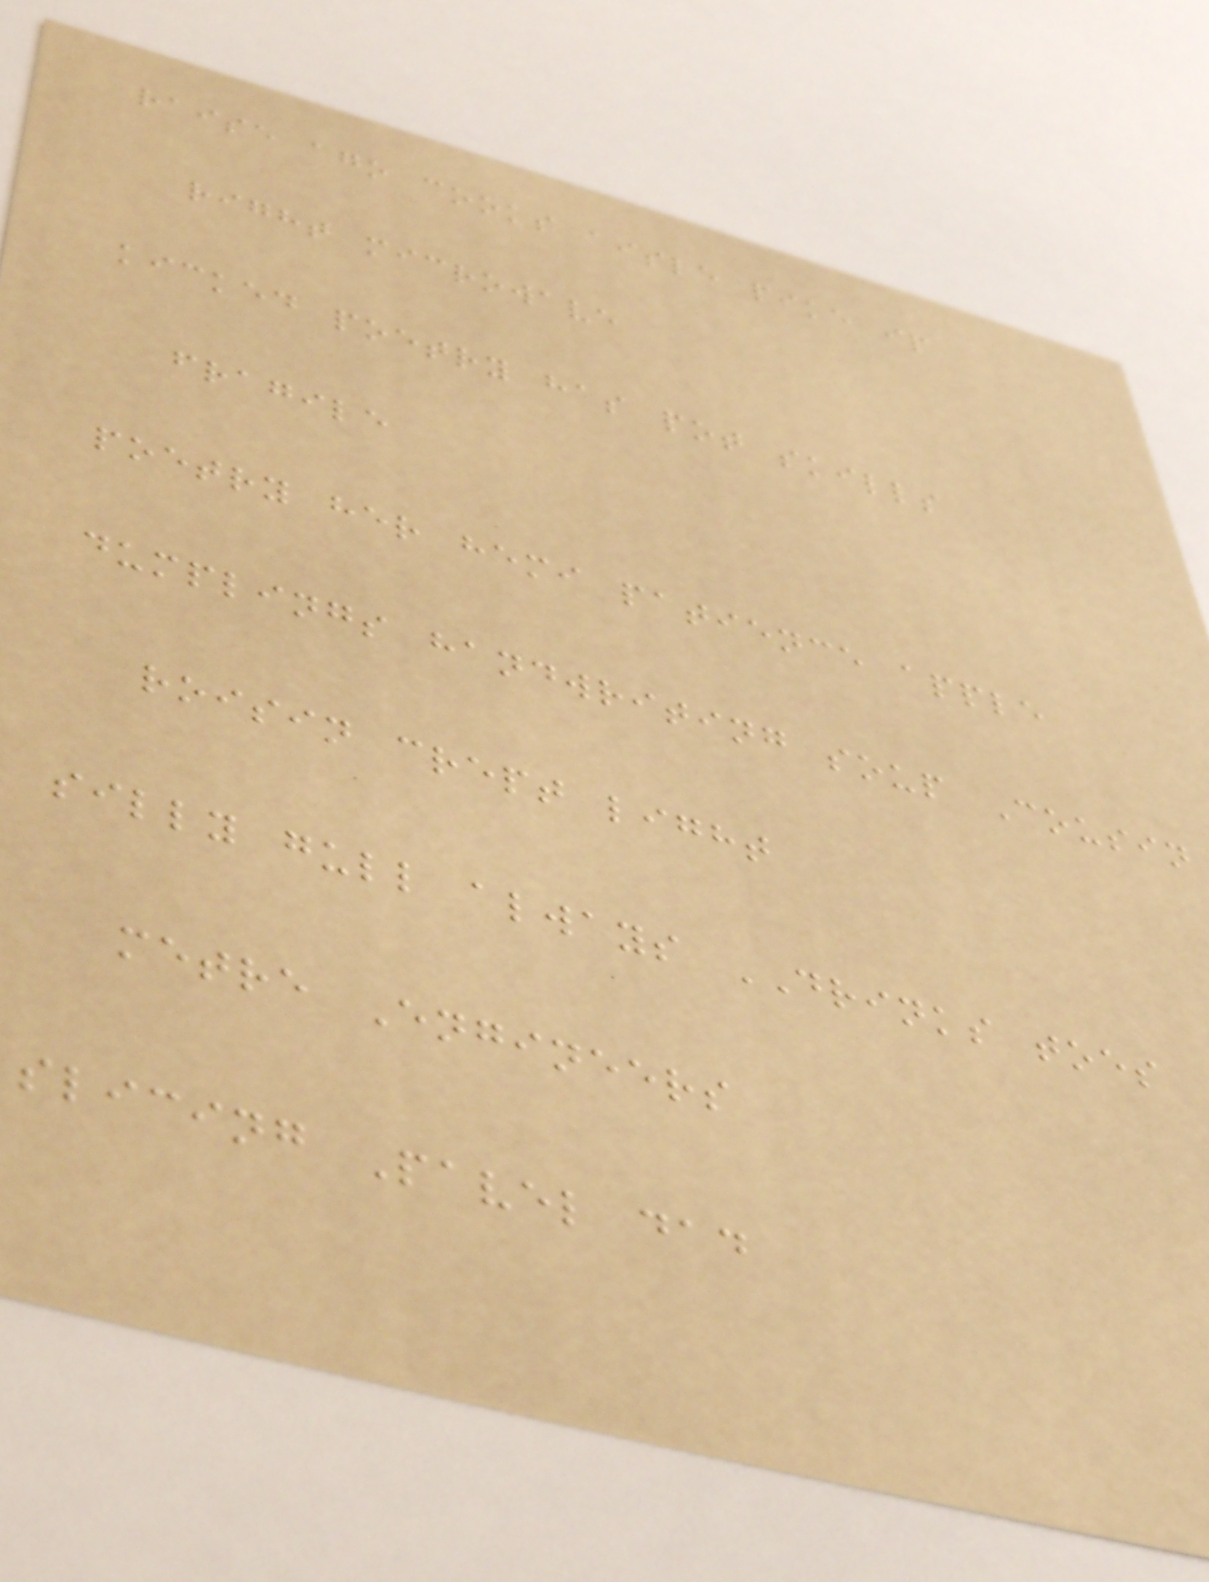raise ago cooks aisle pike ip
right microwave
kicked poetry has pot skills
fragile
poetry her hemi patience apple
dumplings handwriting soup Cousin
roisin crept light
silly gull always DRINKS toes
metre Engineers
slicing Pavel dad
